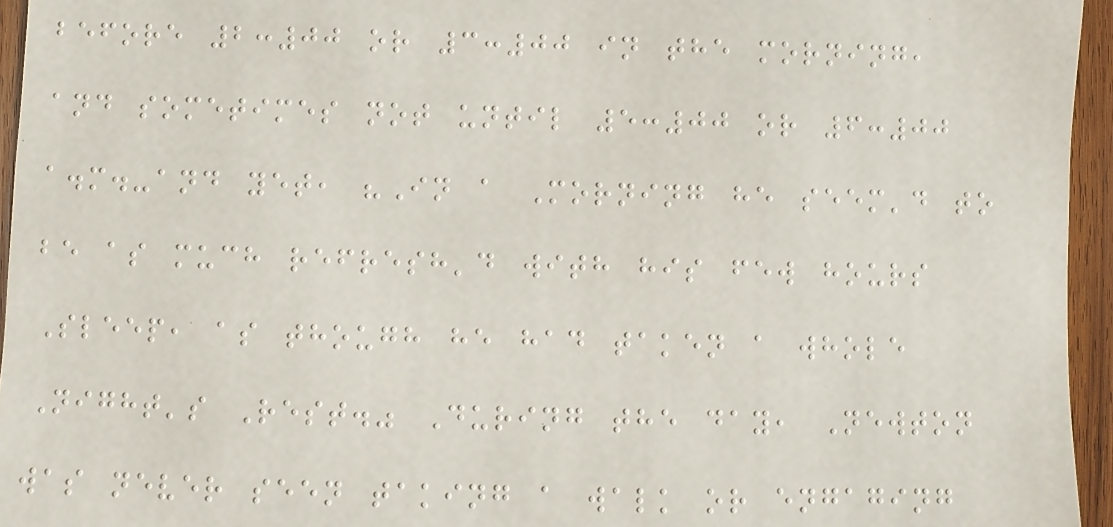before 2:00 or 3:00 in the morning,
and sometimes not until 5:00 or 6:00
a.m.-and yet, "In a Morning he seem'd to
be as much refresh'd with his few hours
Sleep, as though he had taken a whole
Night's Rest." During the day, Newton
was never seen taking a walk or engaging
